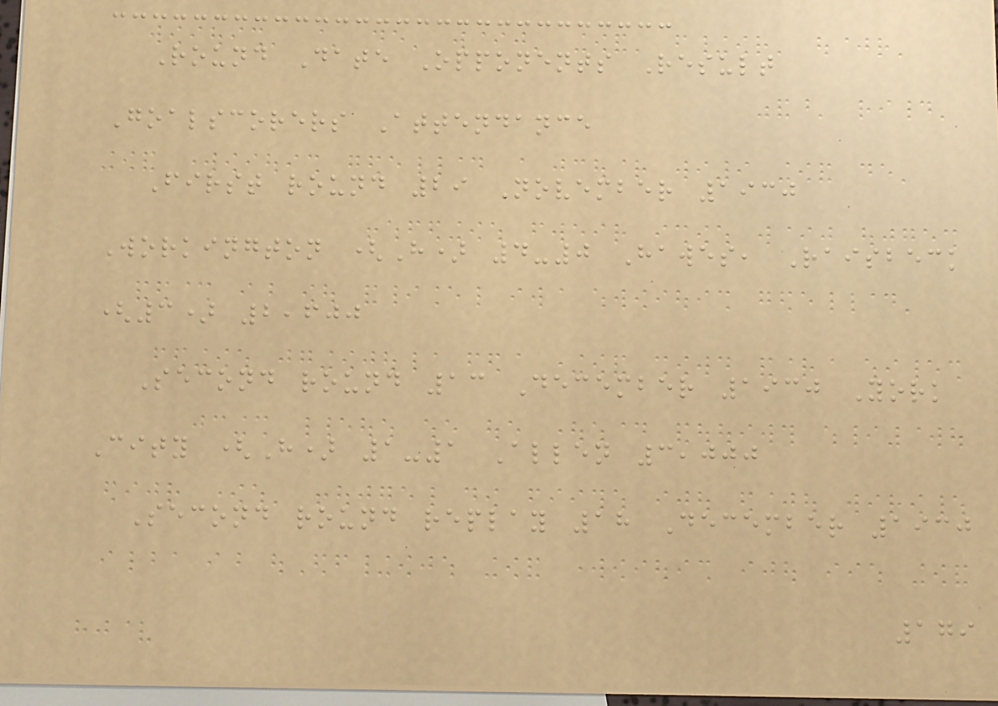Round Date Opponents Result
Goalscorers Attendance
First round 29 November 1930
Workington (H) 4-0 Hawes, Raisbeck
(3) 2,600
Second round 13 December 1930 York
City (H) 1-1 Allen 3,000
Second round replay 18 December 1930
179
